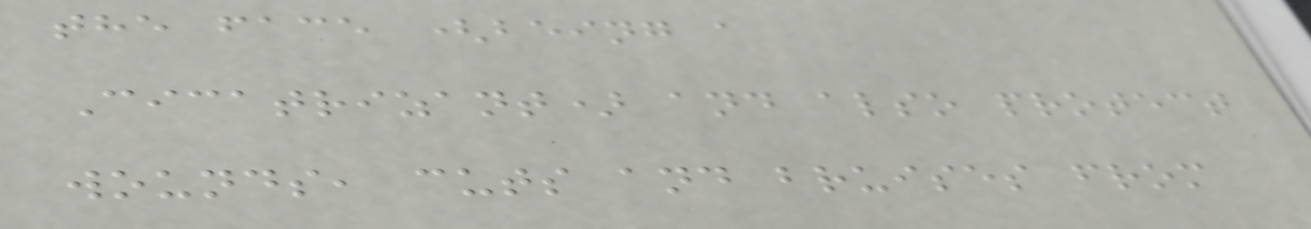the face (being a
Cicatrizant) and also protect
wounds, cuts and bruises from
